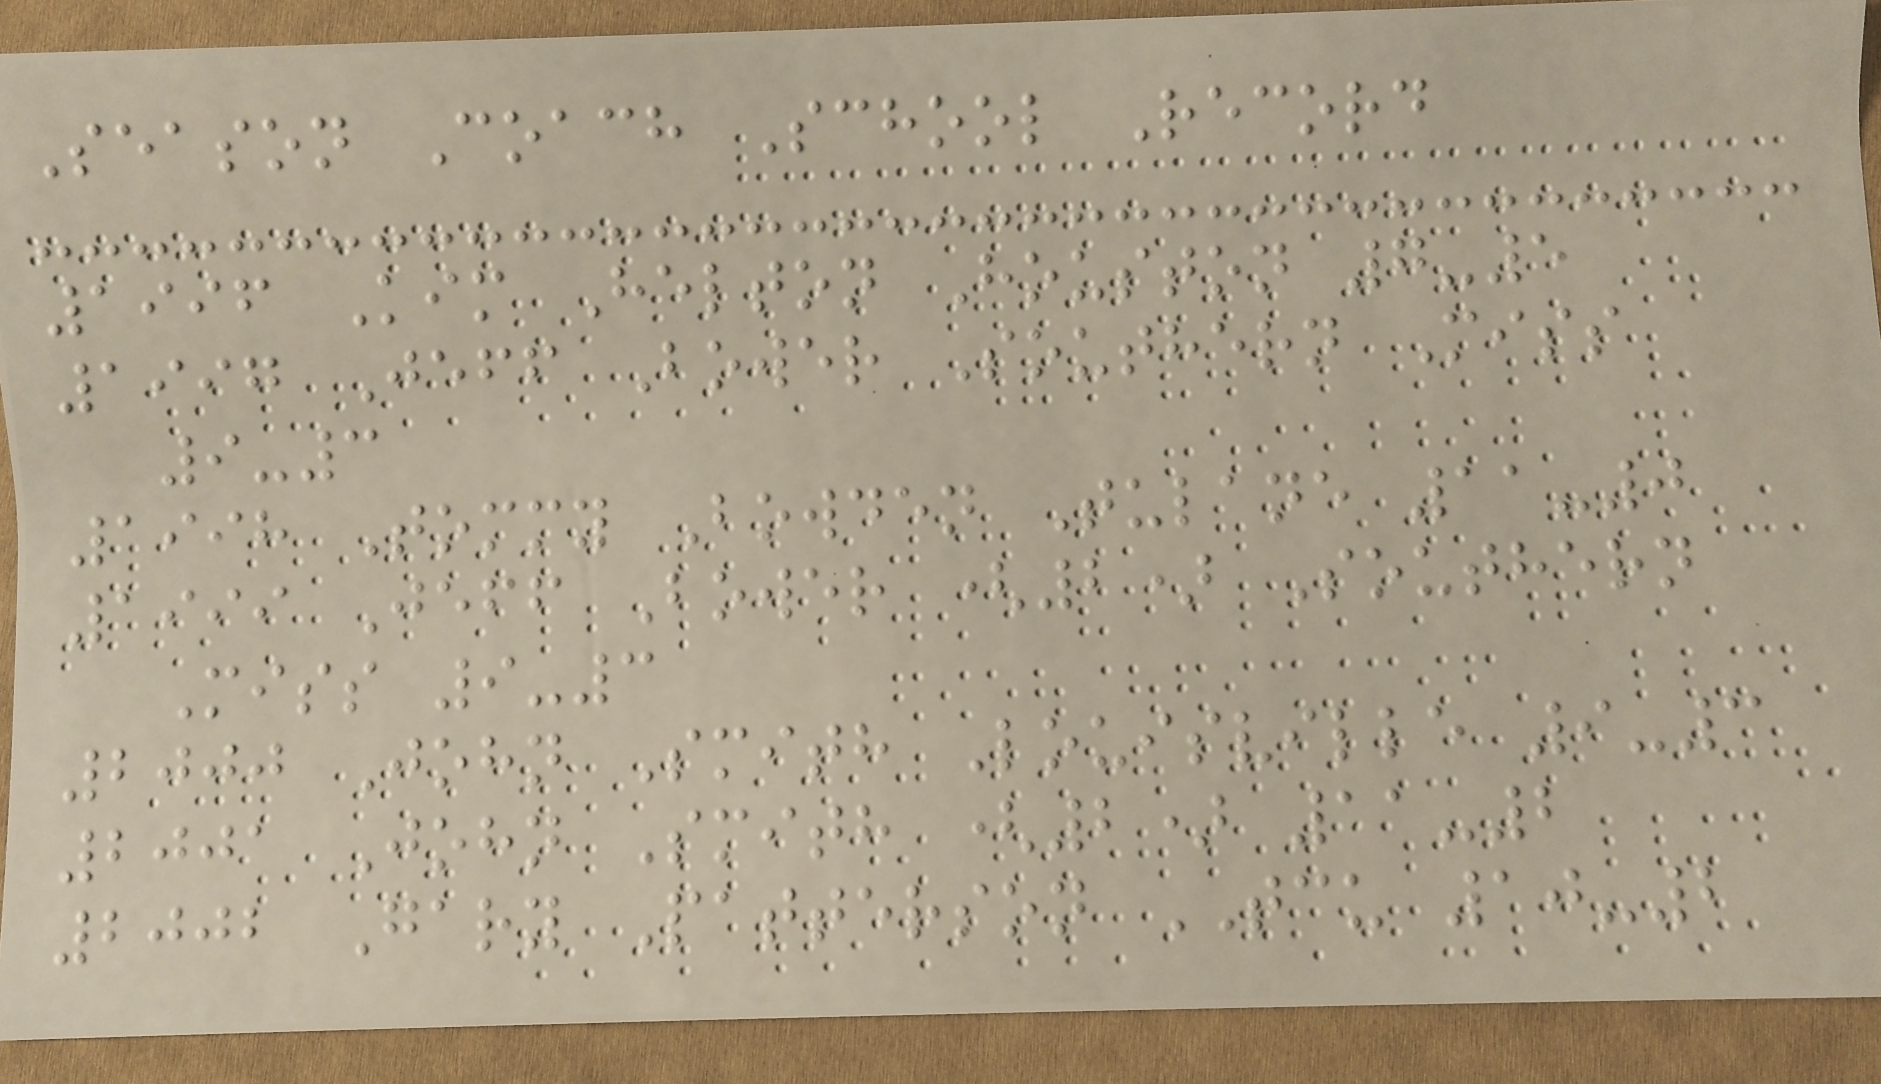Season Coach School Record
1996 Kim Helton Houston 7-5
1997 Jeff Bower Southern Miss
9-3
1998 Tommy Bowden Tulane 11-0
1999 Jeff Bower (2) Southern
Miss 9-3
2000 John Smith Louisville 9-3
2001 John Smith (2) 11-2
2002 Gary Patterson TCU 10-2
